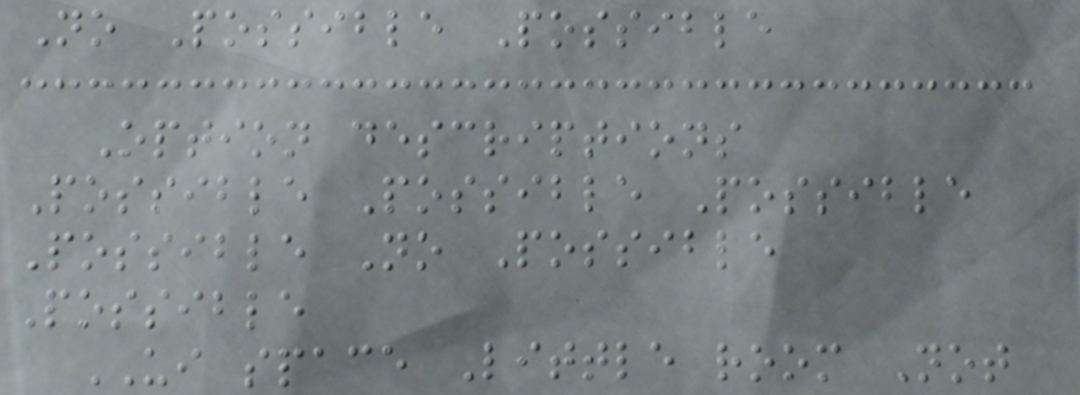No Possible Possible
Option descriptions
Possible Possible Possible
Possible No Possible
Possible
UI space Little room Not
